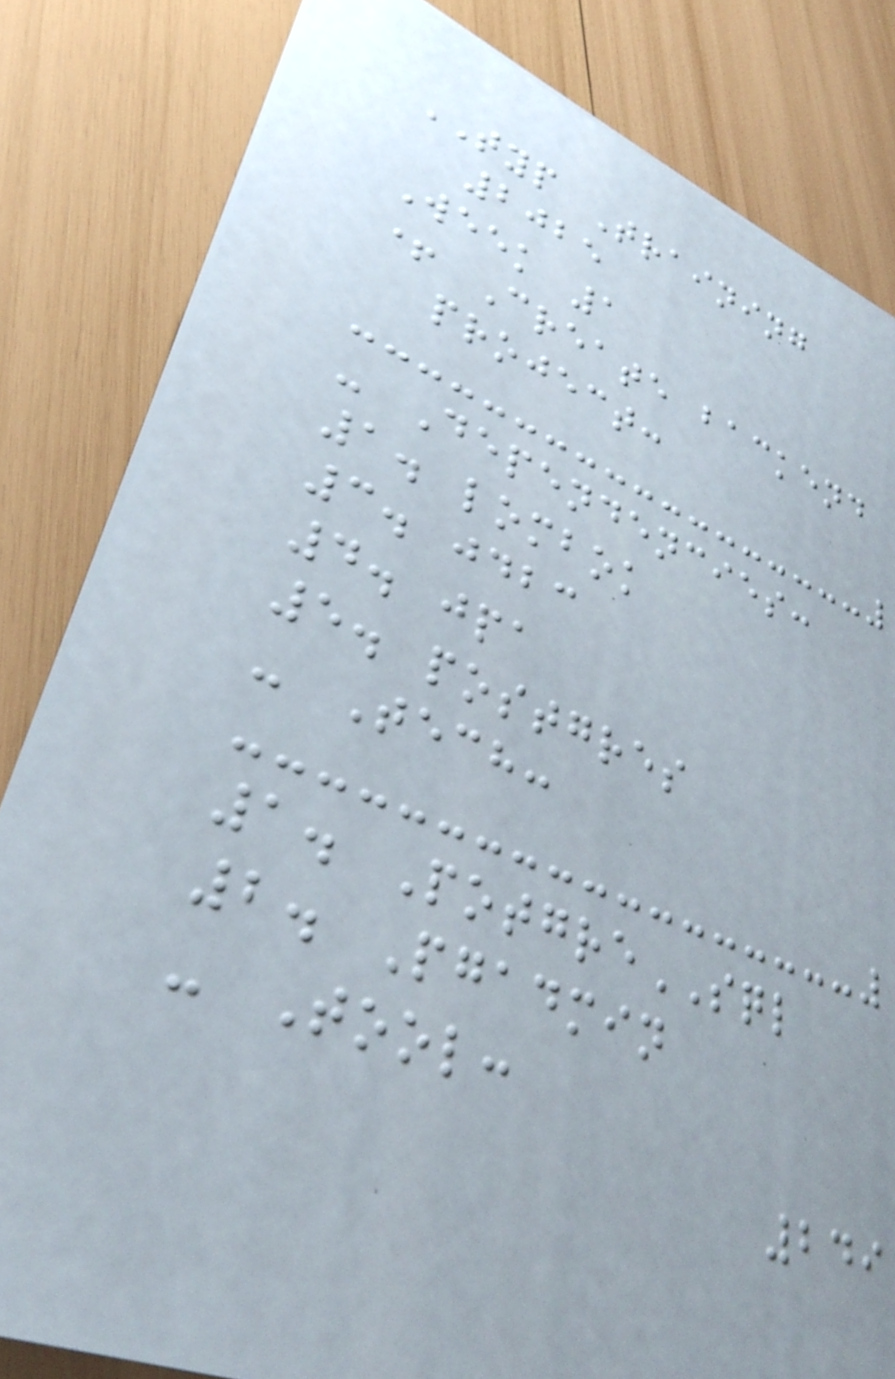TYP Training
2025
Week 1
+ Create backend
project:
- Dependencies:
1. lombok
3. jdbc
4. jpa
5. postgres
- Tech:
1. PotgreSQL
2. Pgadmin
- Tool:
249
